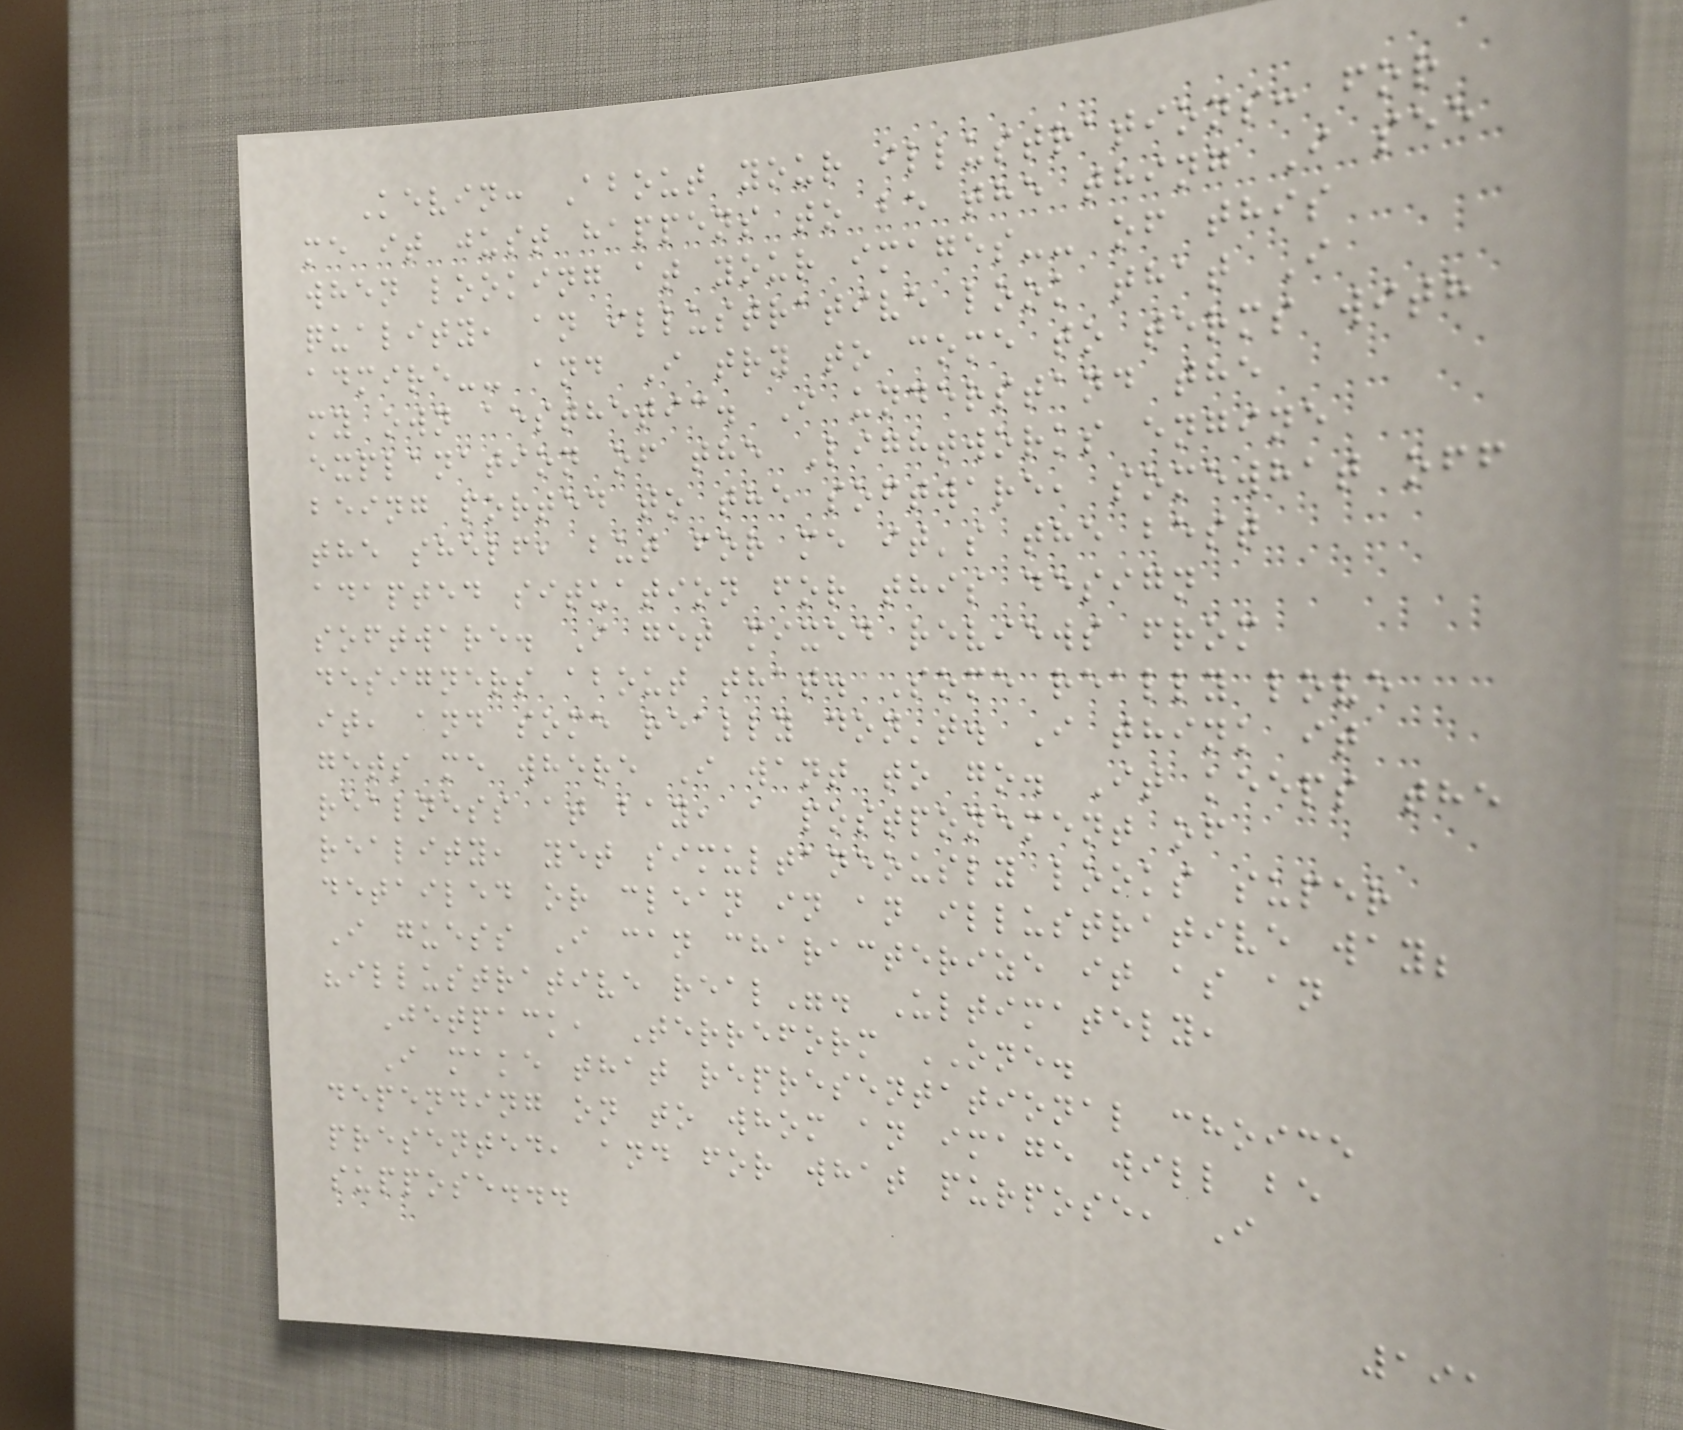Kevin: About your illustrations: for
me it just happens to be the thing I see
when looking at your images-- of this
quality, an illustrative look that I
admire-- and I try to come to terms with
my own aesthetic. I understand the
explanation of the Lightworks engine
being ported to the software, somewhat off
the shelf, but for me it's the best
adapted situation for this design
software. I get mixed reviews from
designers about that. Some really love
it, and some really don't. I think it
gets me where I want to go. It keeps the
realness at bay, a postponement of
reality, yet simultaneously looks super
detailed or clean in an illustrative way;
I guess I can characterize it as an
"illustrative real". Ultimately,
Jetpack, Terreform ONE.
I make that representational choice
depending on to whom an image will be
presented, and for what purpose, I
suppose...
191
